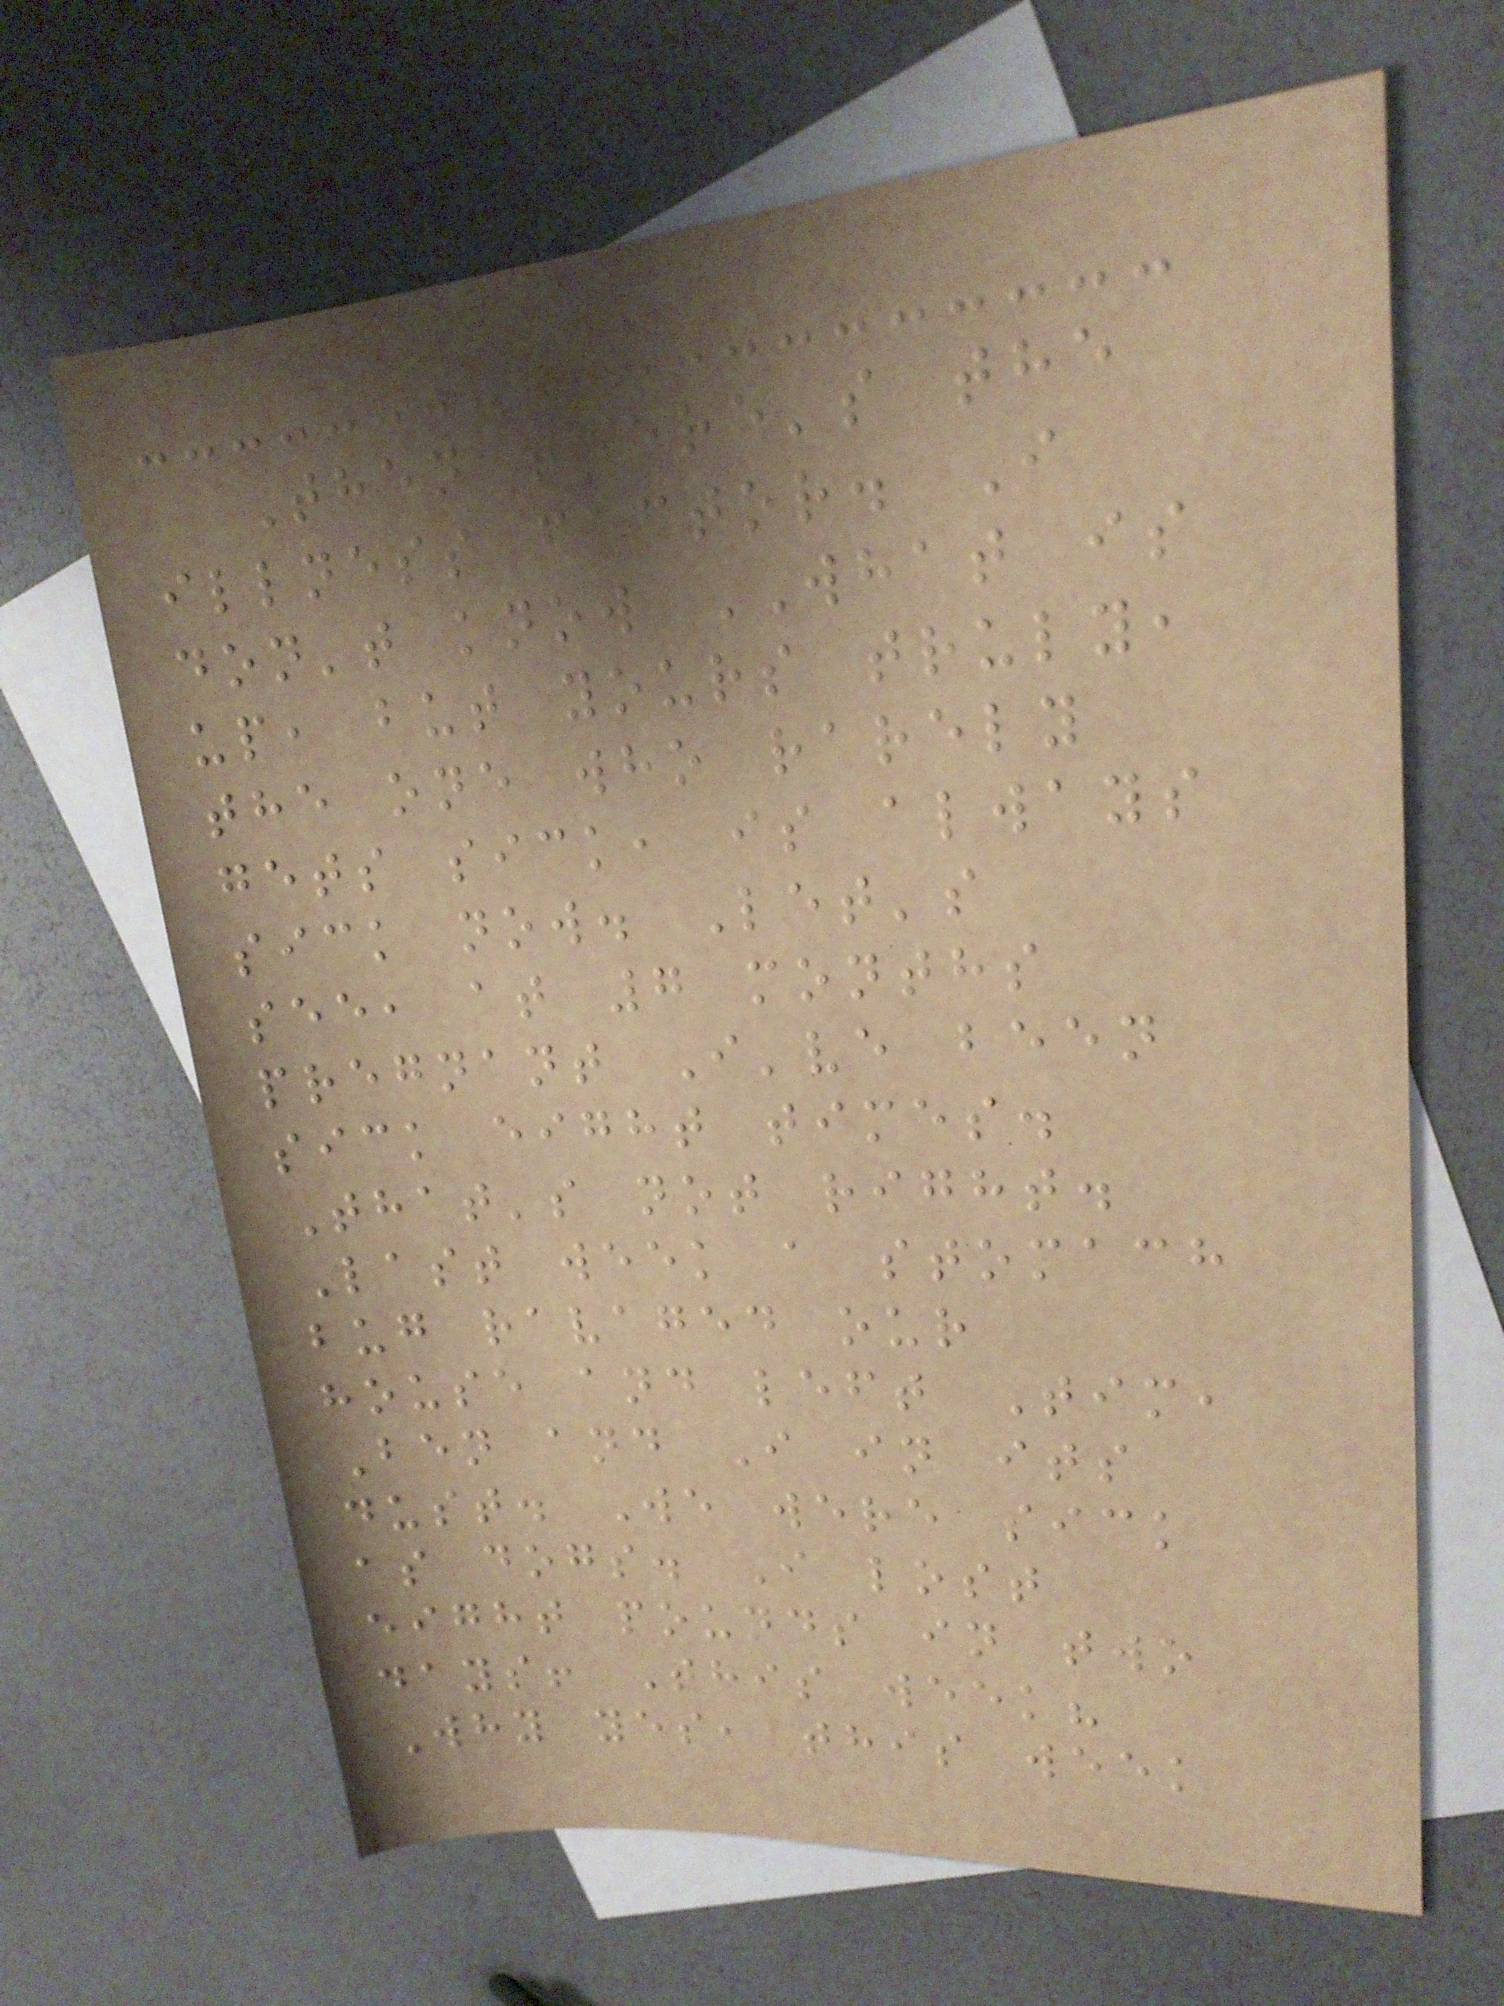Then there's the
illness factor. I
don't know WHAT is
up, but yours truly,
the one who rarely
gets sick, is always
sick now. Let's
see, at 7 months
pregnant I've been
sick eight times.
That's not right.
Last week a stomach
bug ravaged our
house and left Tim,
Ben and I in its
dust. We were sick
as dogs. I lost
eight pounds in two
days! This week?
Why yes, this week
